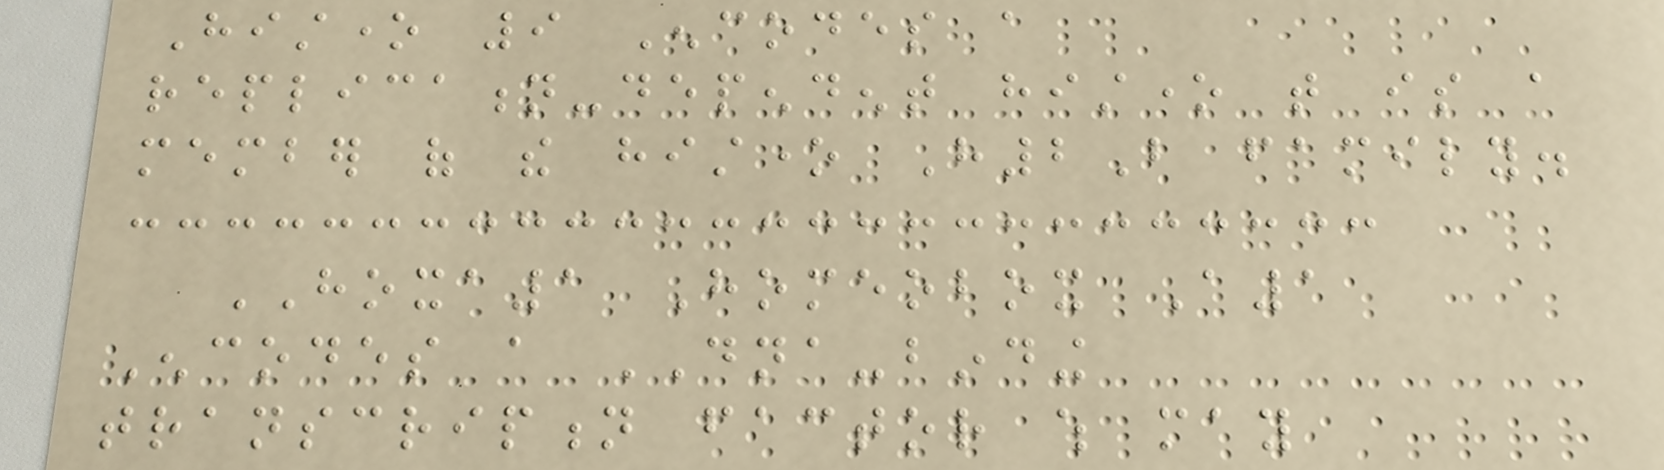Histone 9 Encodes a
replication-dependent histone that is a
member of the histone H2B family.
HOXA1 Homeobox A1
Encodes a DNA-binding
transcription factor which may
